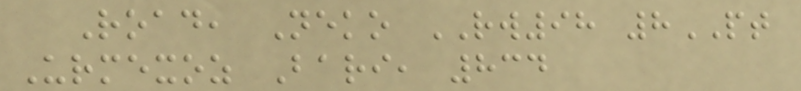Road, Neko RW98 8PT
Urmexoz Bari, 834
